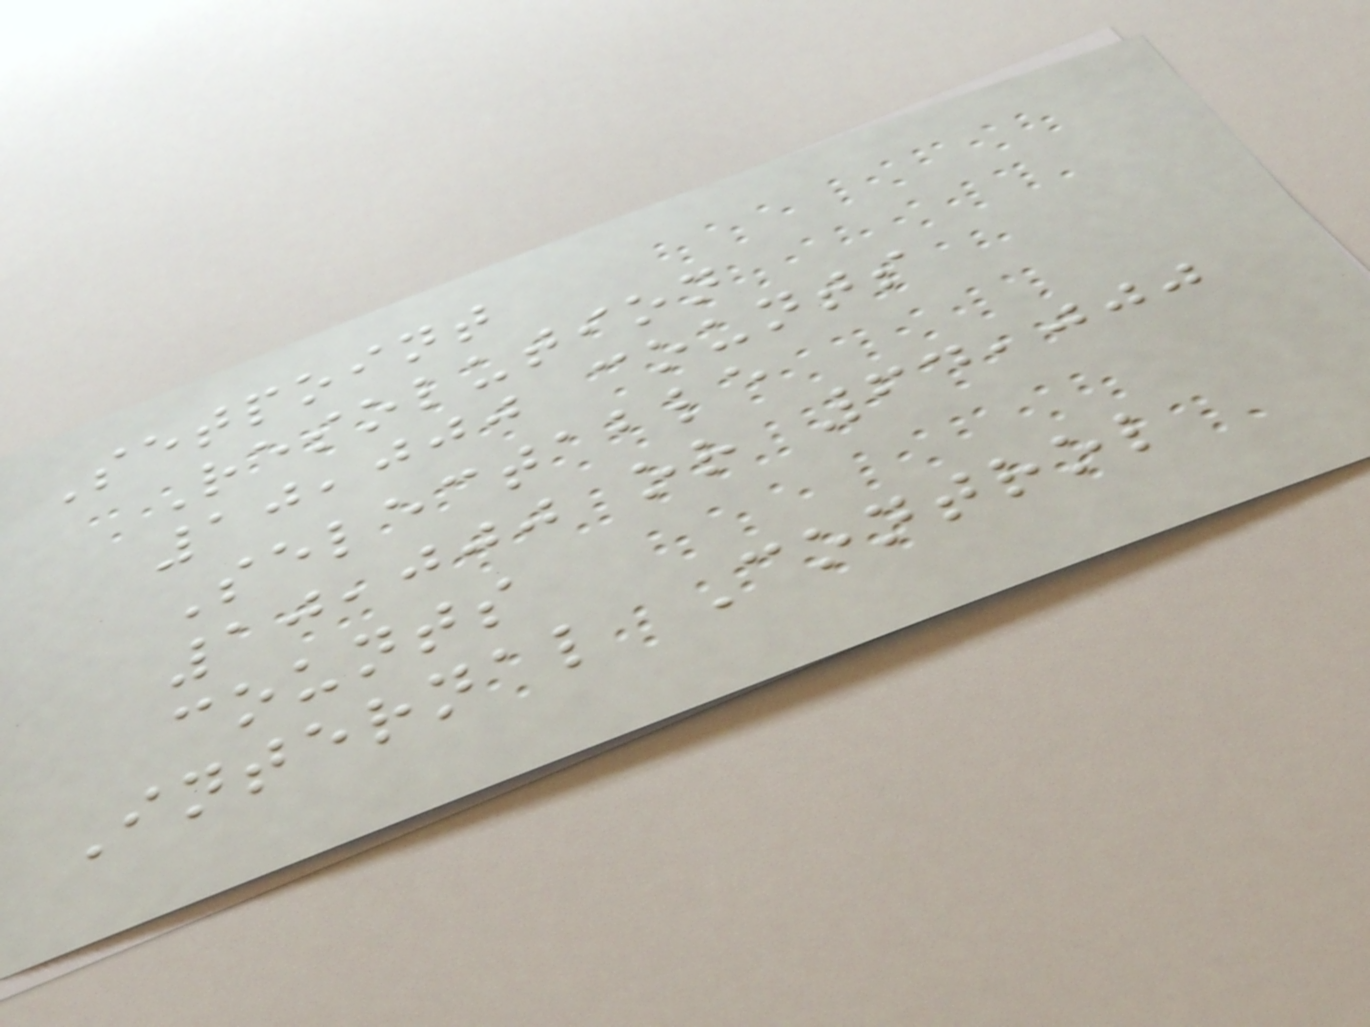Setpoint
Resolution
10,000 counts
Selectable
10,000 or 64,000
counts
Internal Control
